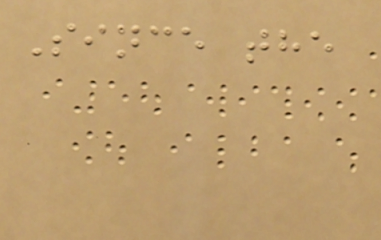Since the
